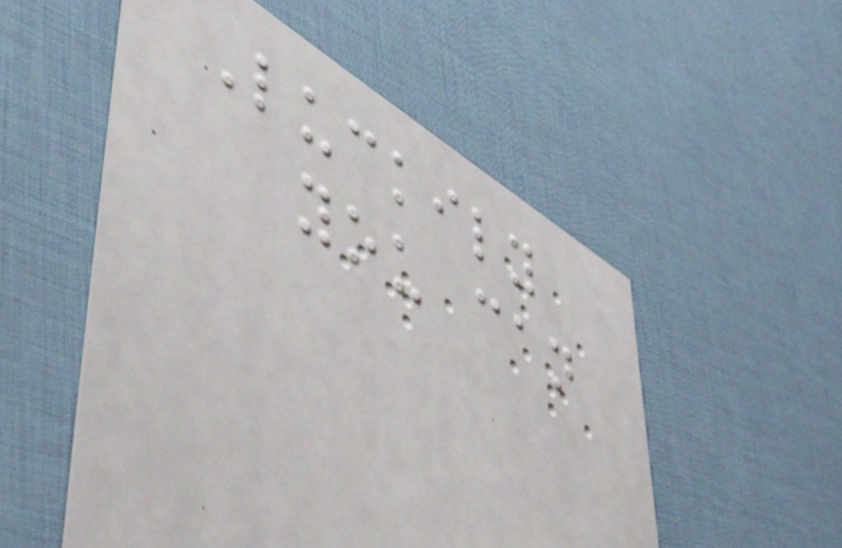Luckily
you can
